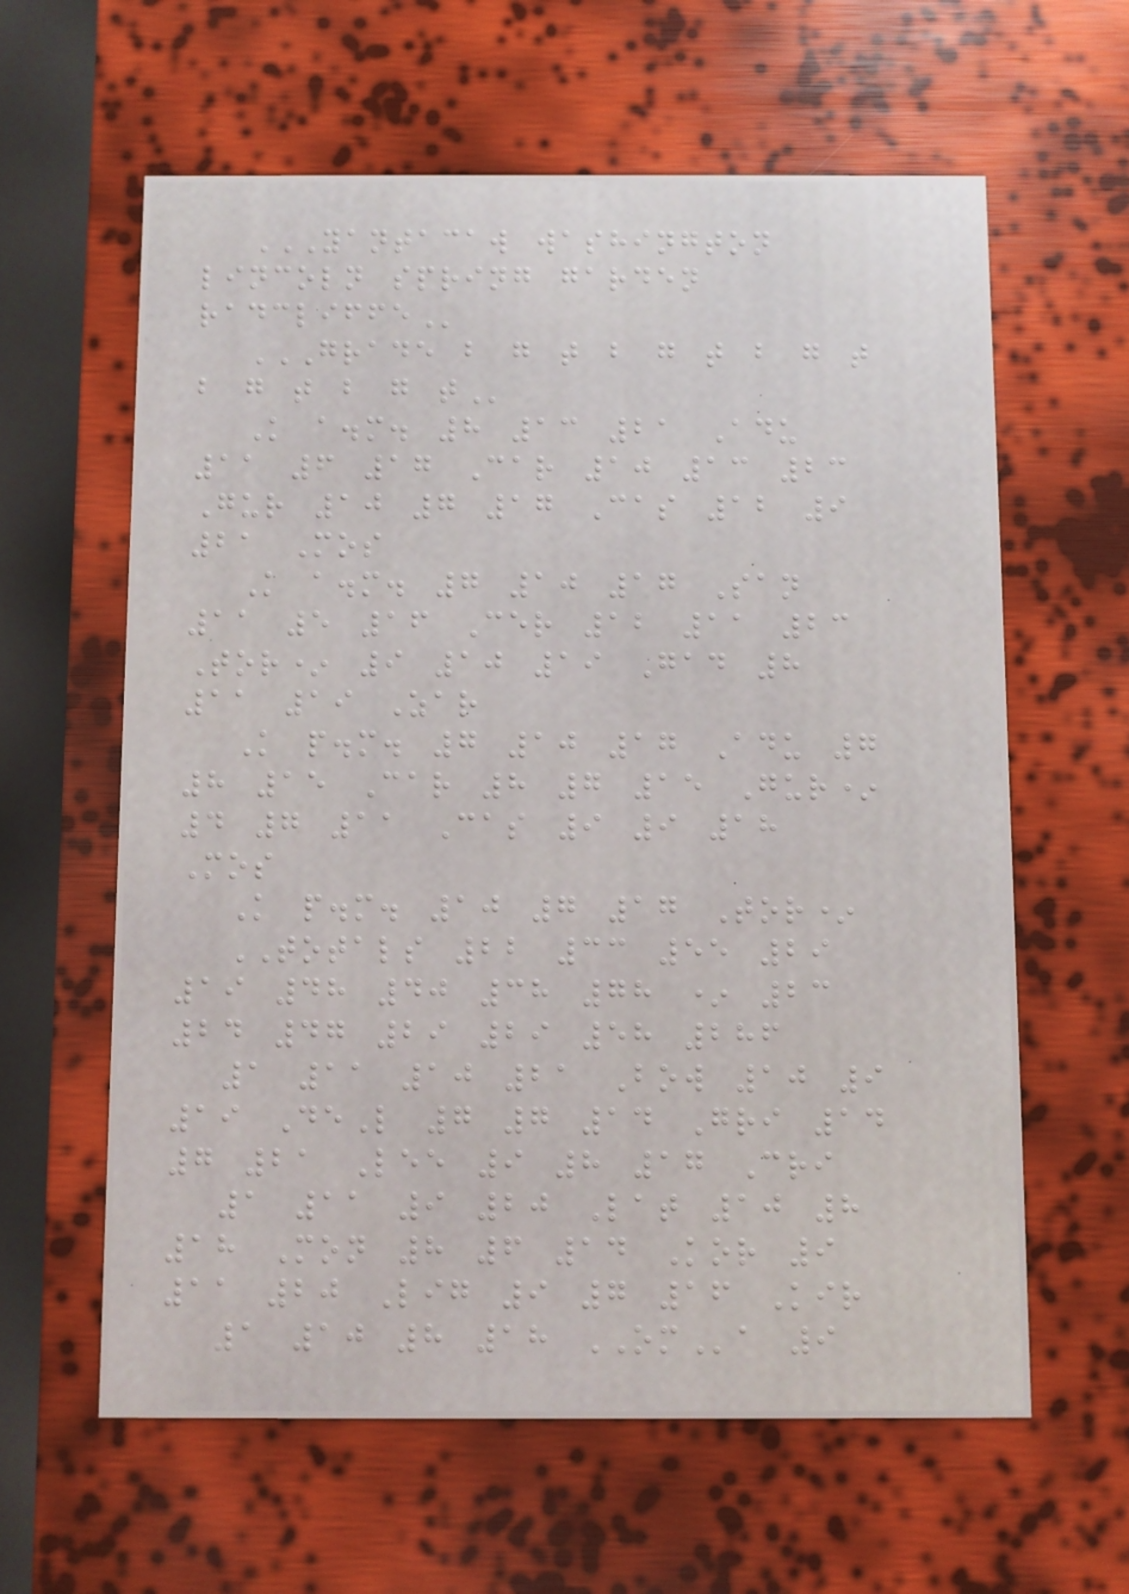YANTACAW WASHINGTON
LINCOLN SPRING GARDEN
RADCLIFFE
GRADE B G T B G T B G T
B G T B G T
K a.m. 8 13 21 Adu
11 6 17 Car 10 13 23
Gur 10 7 17 Cas 12 9
21 Mos
K a.m. 7 10 17 San
11 5 16 Cer 12 11 23
Tor* 9 10 19 Gad 8
11 19 Zar
K p.m. 7 10 17 Adu 7
8 15 Car 8 7 15 Gur*
4 7 11 Cas 9 9 18
Mos
K p.m. 10 7 17 Tor*
TOTALS 22 33 55 29
19 48 40 38 78 * 23
24 47 29 29 58 286
1 11 10 21 Bow 10 9
19 DeL 7 7 14 Gri 14
7 21 Lee 9 8 17 Cri
1 11 9 20 Lat 10 8
18 Mon 8 6 14 Kor 9
11 20 Lig 9 7 16 Kir
1 10 8 18 OMa 9
